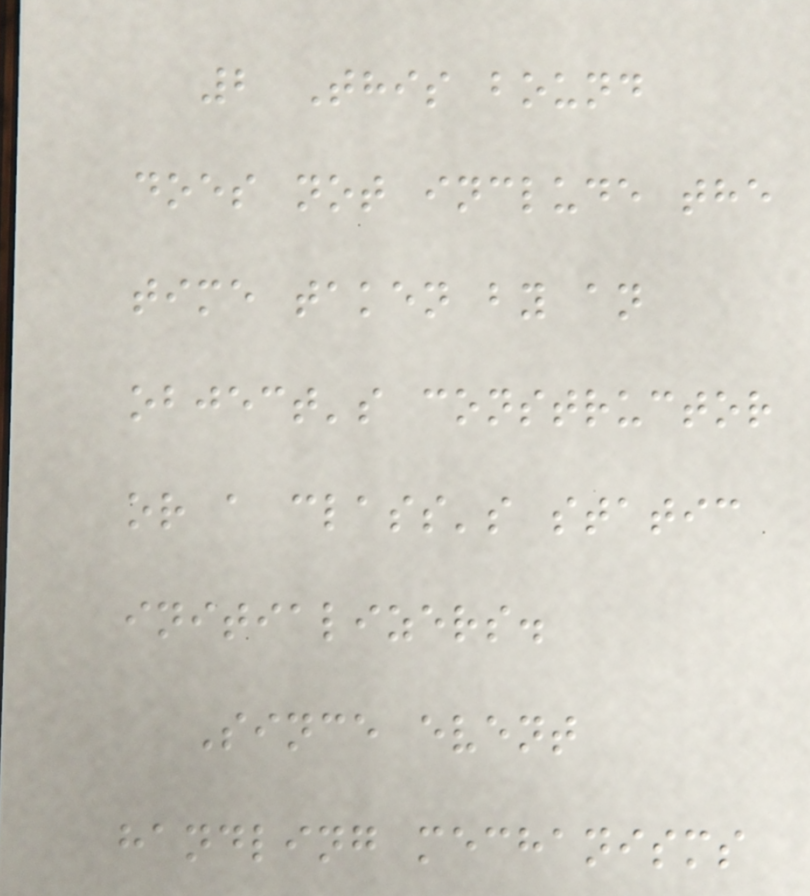2 This bound
does not include the
time taken by an
object's constructor
or a class's static
initializers.
Since event
handling mechanisms
